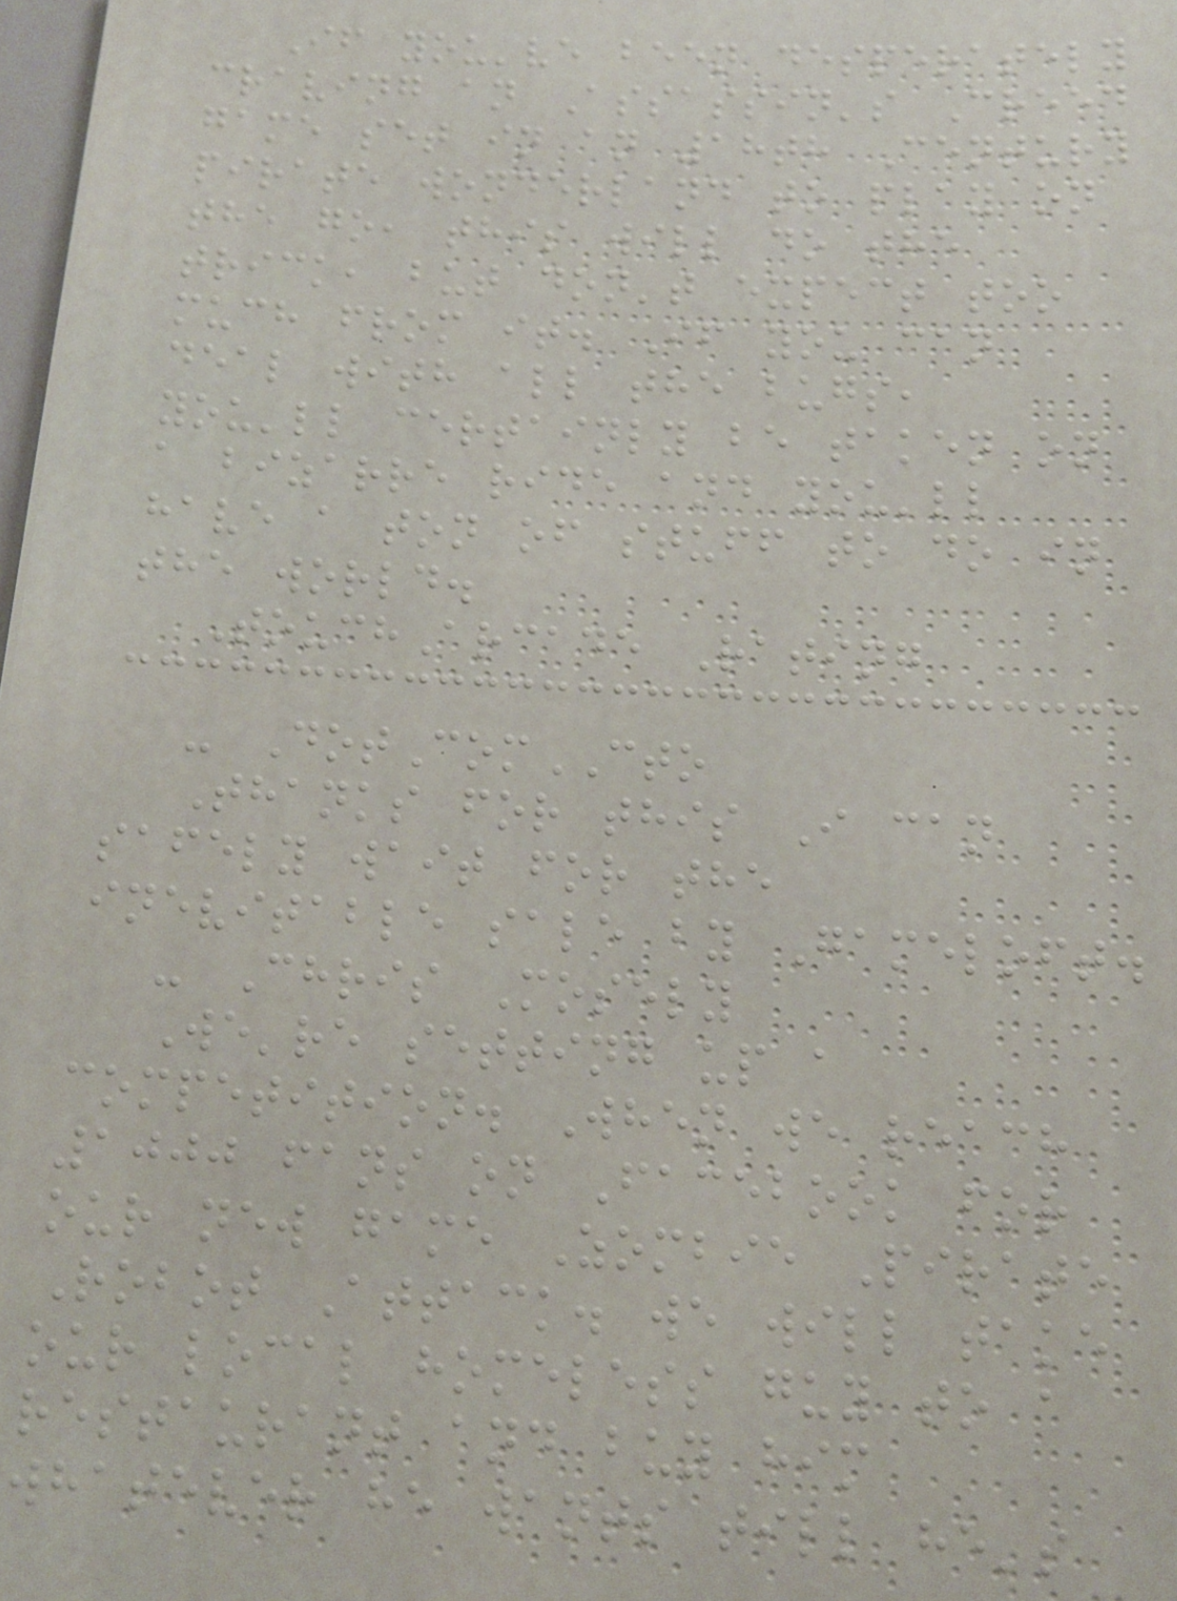If you've been desperately
craving an Assassin's Creed
game set in an 18th Century
pirate wonderland to play on
the go, this will do the
trick, but don't expect too
much from it. If you can
deal with all the bugs,
you'll certainly be taken on
a bizarre ride and you'll
have a ton of stuff to do in
the world.
TouchArcade Rating
- DotComCTO
Thanks for this I can
safely wait for the
inevitable sale by Gameloft.
- Chris Mosely
We're setting up a
competition. When we reach
1000 fans on Facebook for
our new game Zombie Pirate
Robot Attack. we will take
our local homeless guy to a
restaurant and buy him
whatever he wants till he's
